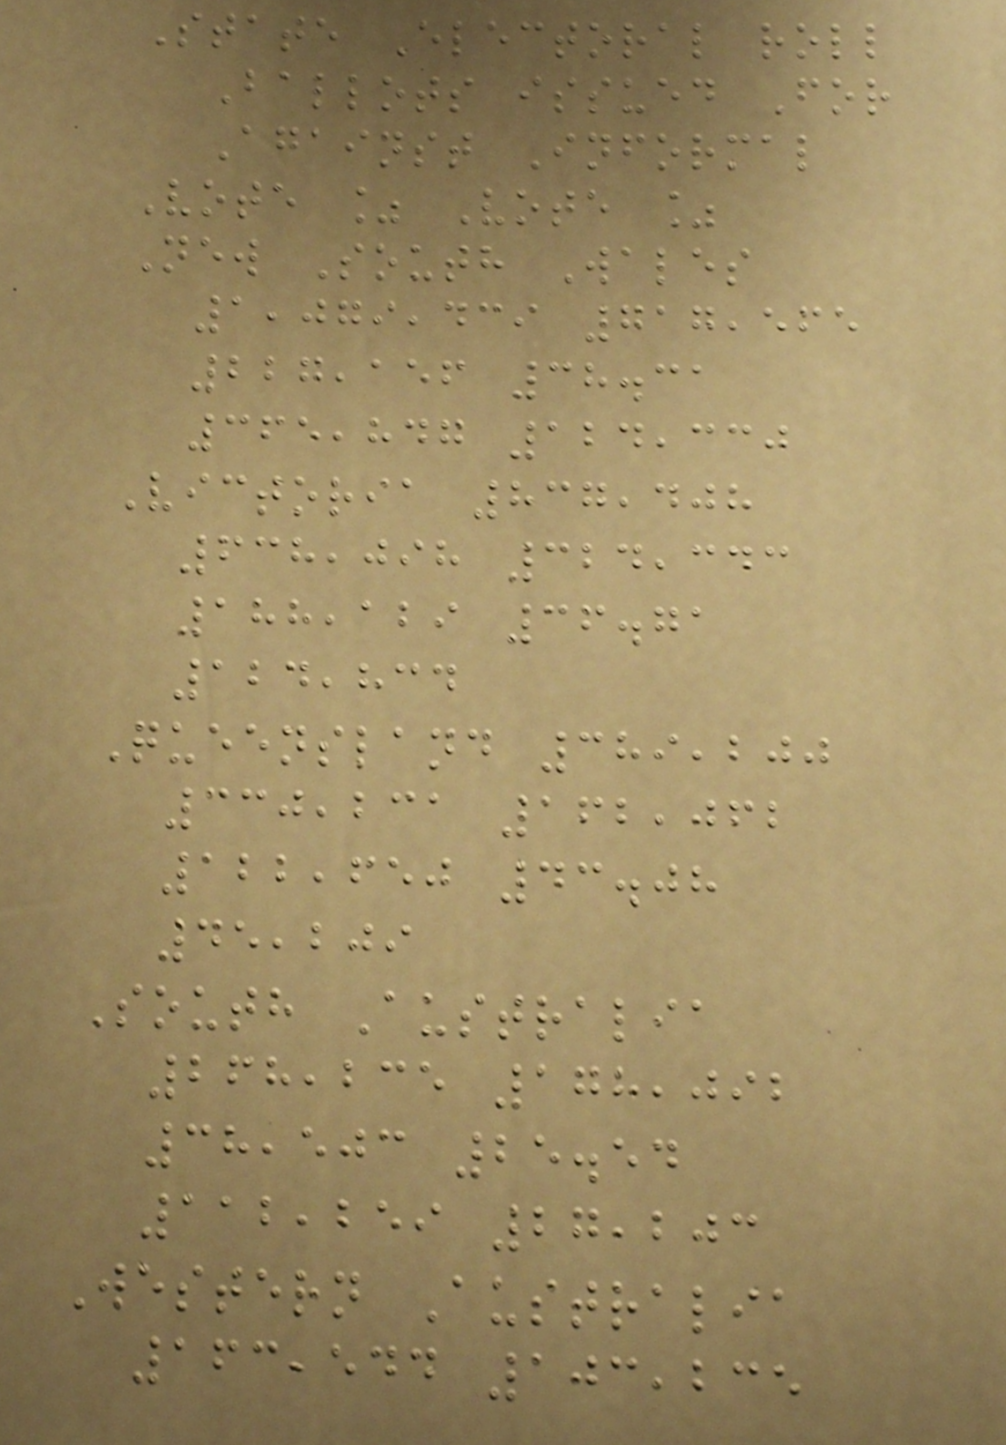State Electoral roll
Ballots issued For
Against Informal
Vote % Vote %
New South Wales
1,079,439 717,565
227,156 38.31
365,847 124,330
Victoria 837,408
638,098 324,343
188,129 36.71
124,834
Queensland 389,200
330,231 162,062
122,650 43.08
45,209
South Australia
268,235 178,092
38,503 25.54
112,259 27,203
Western Australia
163,544 103,235
